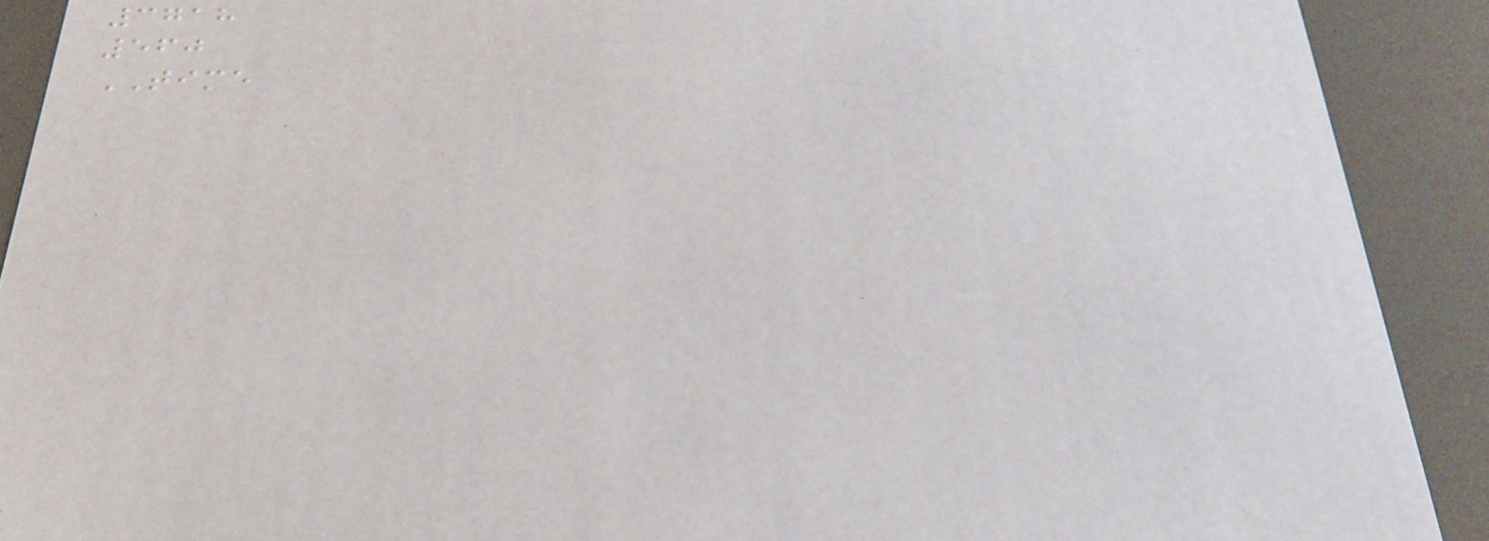3718
560
TIME
